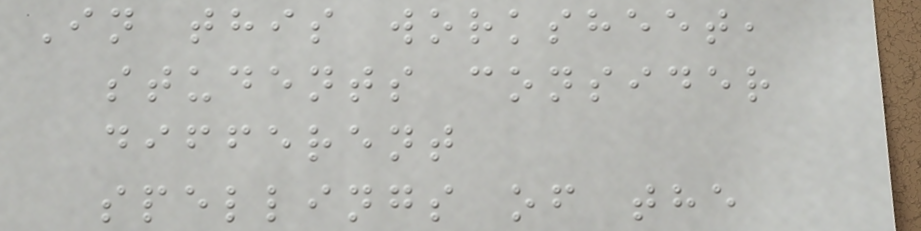In this worksheet,
students consider
different
spellings of the
